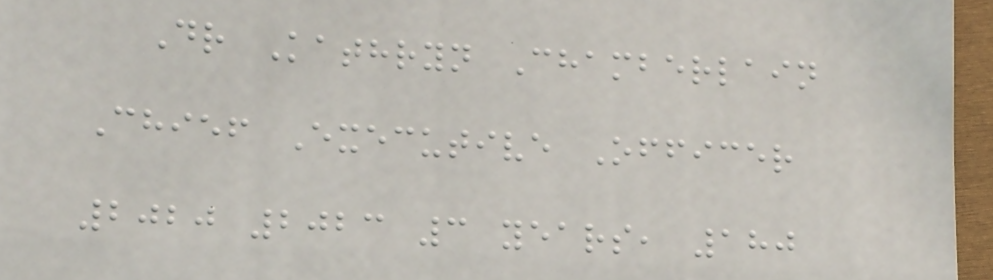Dr Kathryn Chamberlain
Chief Executive Officer
2020 2023 3 years, 180
